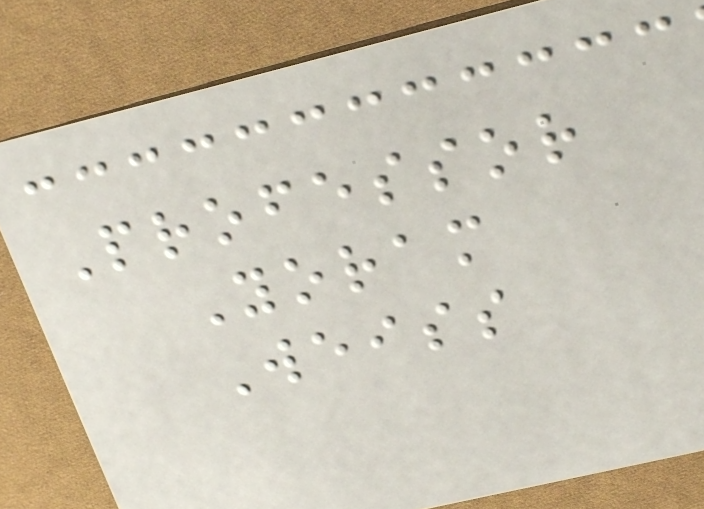Professor
Yoram
Weiss
